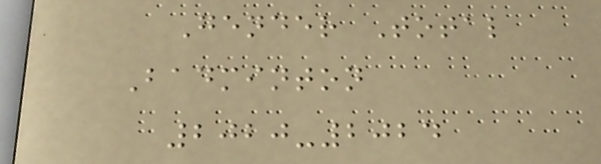Gender Total
Badminton
2020-2024
